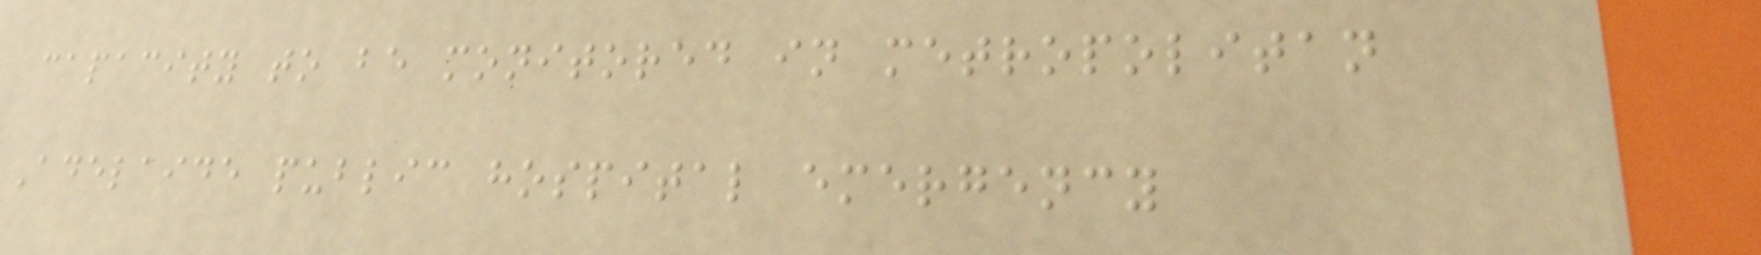capacity to be monitored in metropolitan
Adelaide public hospital emergency
